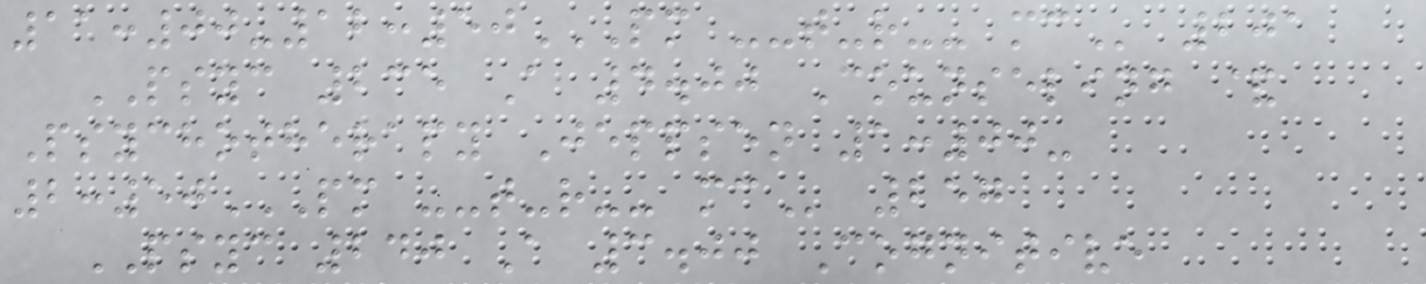11:00-12:50PM --T-R-- MC 201
PSYC 235 A 4.00 Counseling &
Psychotherapy Jeppsen 1:00-
2:50PM --T-R-- MC 257
PSYC 240 A 3.00 Cognitive
